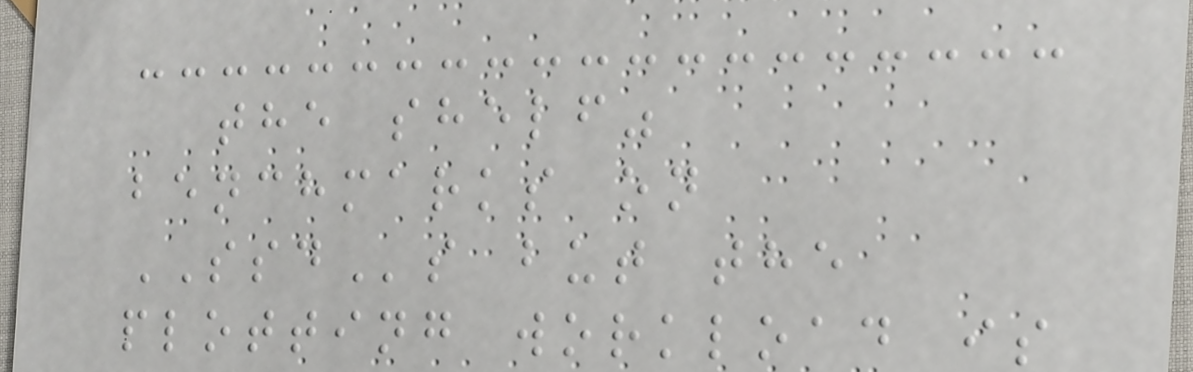the shelf"
benchmarks on
SSDs but the
plotting workload is
